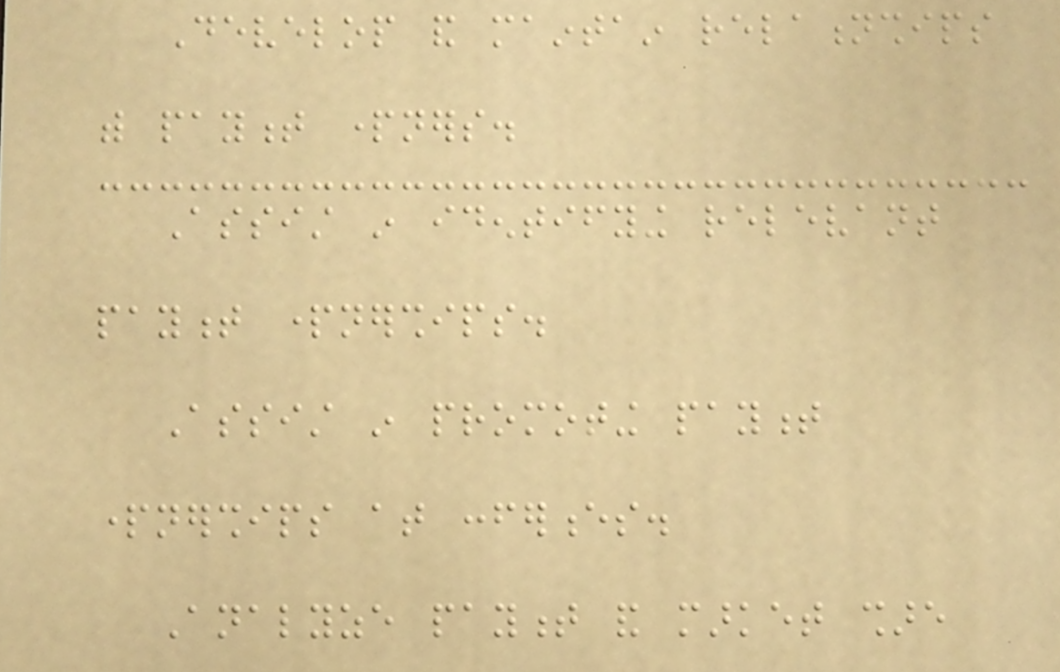Develop and maintain relationships
with payment partners.
Assist in identifying relevant
payment partnerships.
Assist in promoting payment
partnerships at conferences.
Analyze payment and market share
